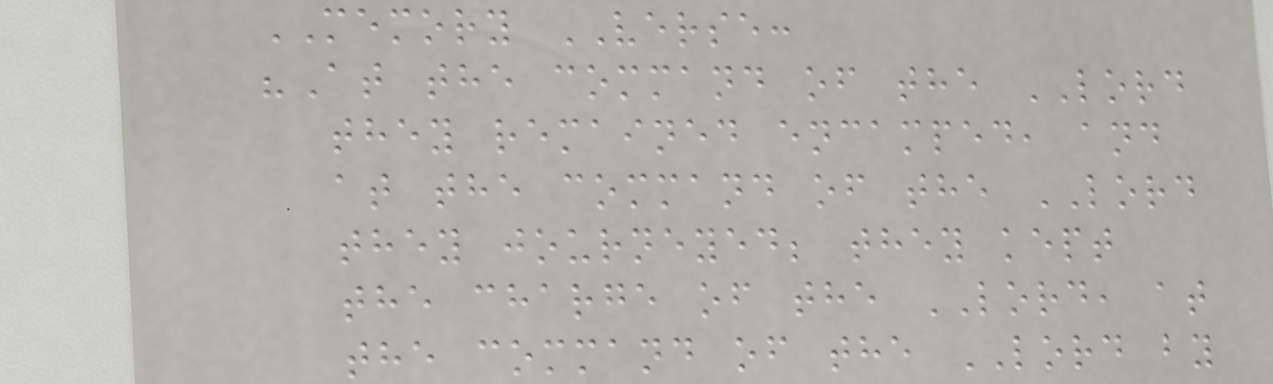MEMORY VERSE:
"At the command of the LORD
they remained encamped, and
at the command of the LORD
they journeyed; they kept
the charge of the LORD, at
the command of the LORD by
